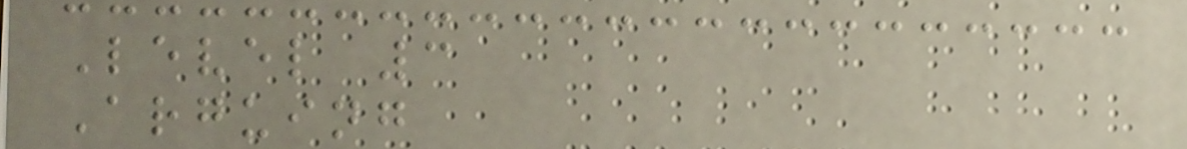Level 3
Arguing
